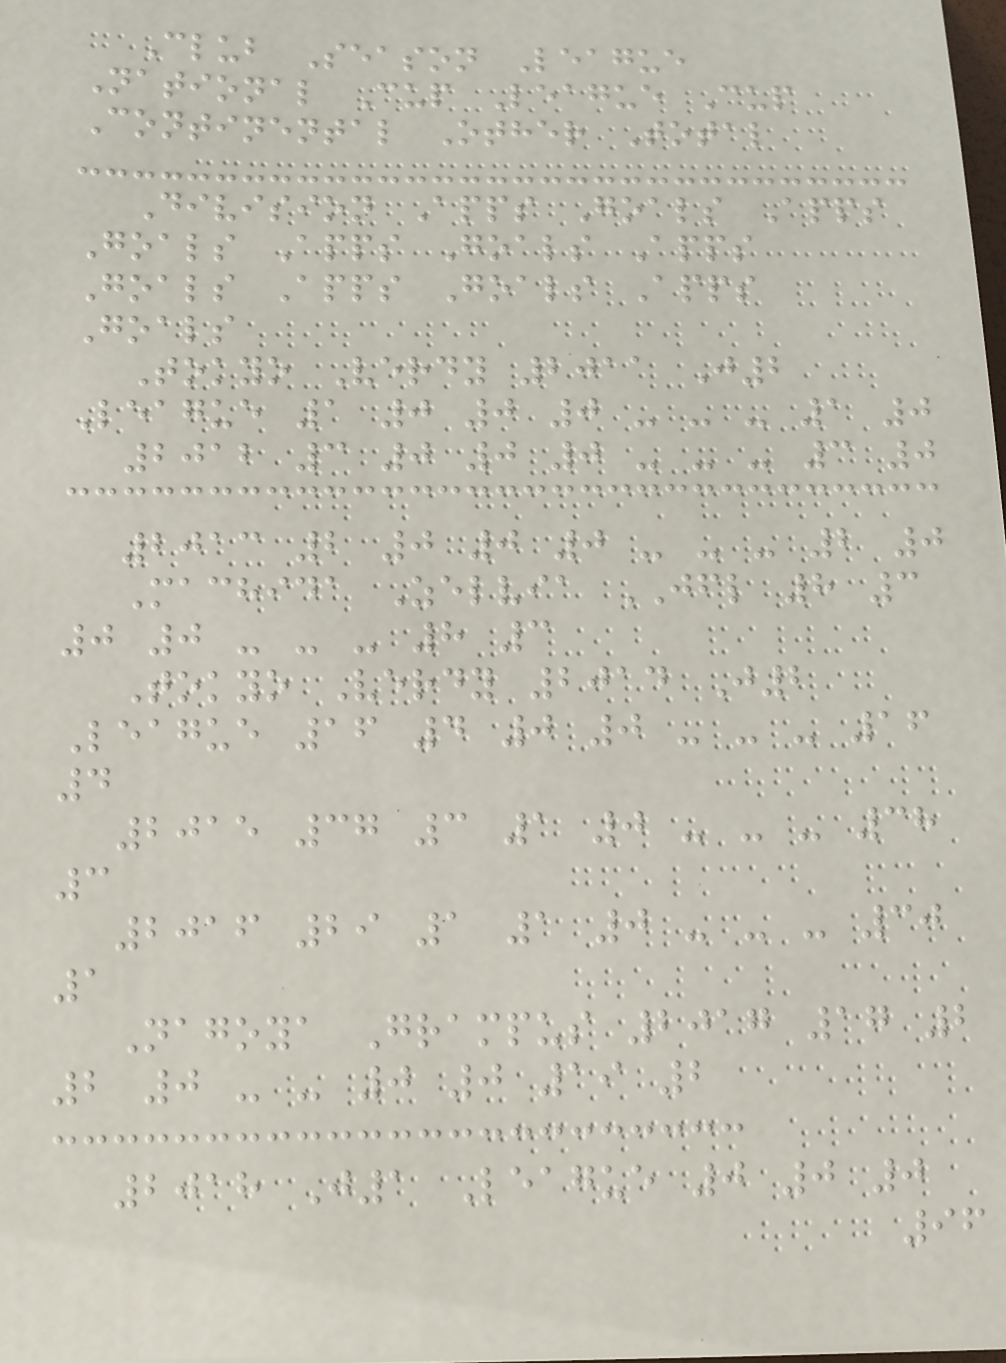Club Season League
National Cup League Cup
Continental Other Total
Division Apps Goals Apps
Goals Apps Goals Apps
Goals Apps Goals Apps
Goals
Tokyo Verdy 2011 J2
League 1 0 0 0 - - - 1 0
2012 3 0 0 0 - - - 3 0
2013 2 0 0 0 - - - 2 0
Machida Zelvia JFL 8 3
0 0 - - - 8 3
Tokyo Verdy 2014 J2
League 16 4 0 0 - - - 16
4
2015 37 3 1 0 - - - 38
3
2016 29 1 1 0 - - - 30
1
Nagoya Grampus 2017 17 2
2 0 - - 0 0 19 2
2018 J1 League 0 0 0
96
